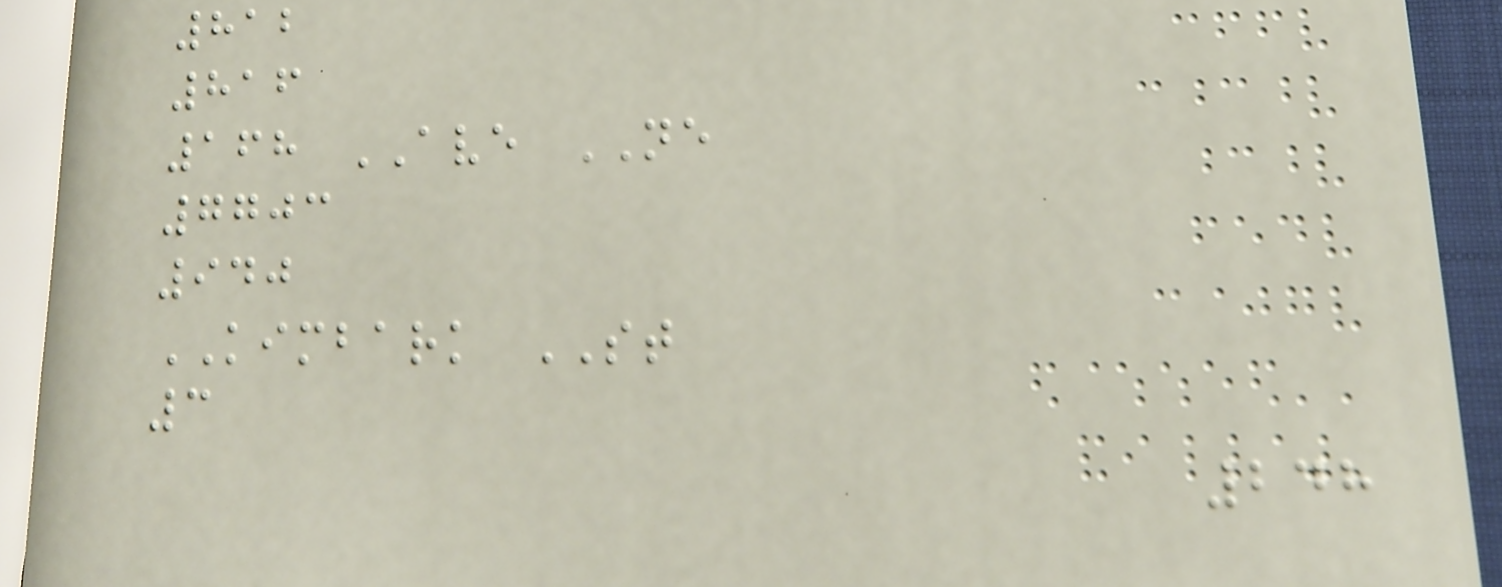812
816
168 AVE NE
7703
940
KIMBARK ST
3
248
